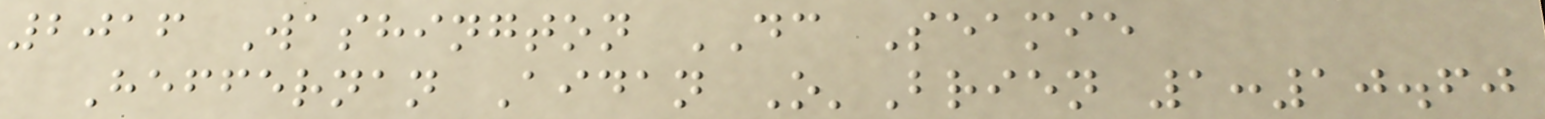2016 Washington DC Seamie
Heffernan Aidan O'Brien 1:10.60
